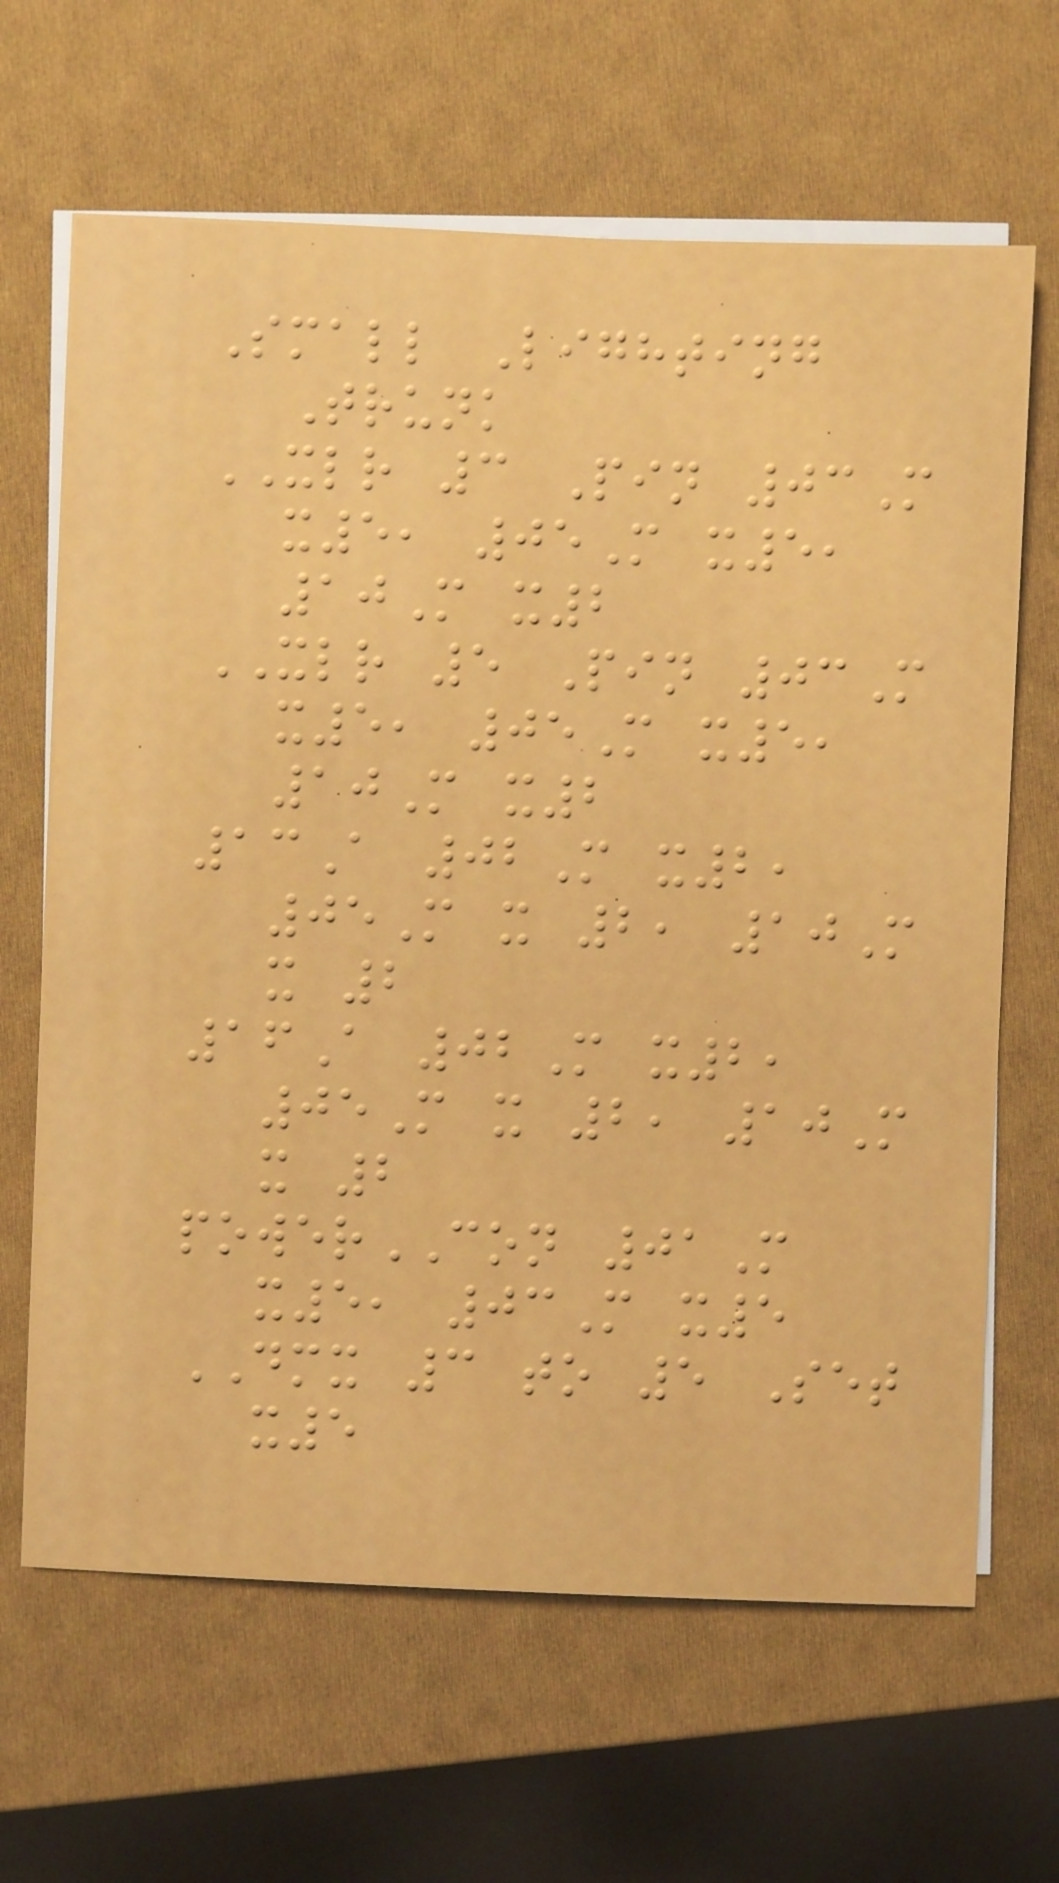Small Lighting
Trunk
XLR 3 Pin 03M
x5, 05M x5,
10M x2
XLR 5 Pin 03M
x5, 05M x5,
10M x2
13A 02M x2,
05M x 2, 10M
x 2
16A 02M x2,
05M x 2, 10M
x 2
powerCON 01M
x5, 03M x5
DMX 3 to 5 Set
x5
